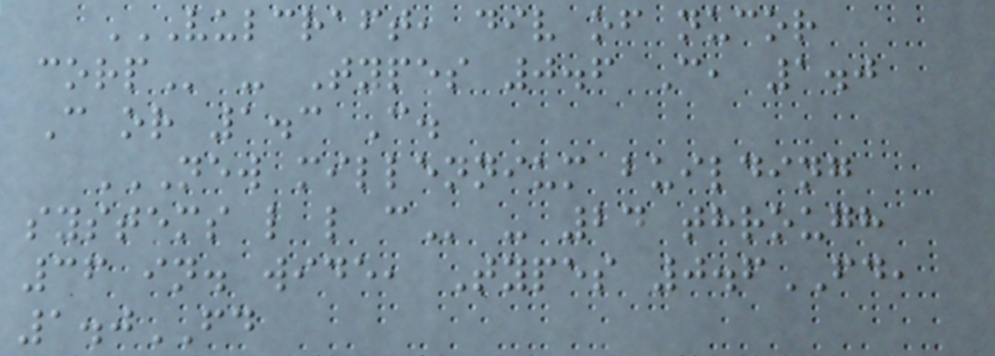VULCRAFT, DIV OF NUCOR
CORP - Types 0.6 C, 1.0
C or 1.3 C.
NEW MILLENNIUM BUILDING
SYSTEMS L L C - 24 through
36 in. wide, Types 0.6FD,
1.0FD
